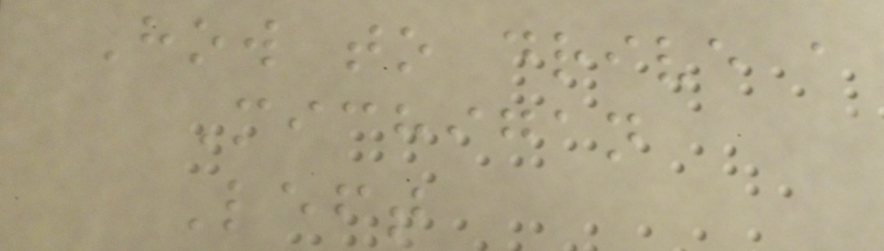How to drive a
Michigan
Left
